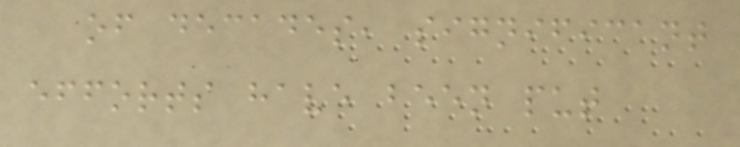of decades, significant
efforts have been put
